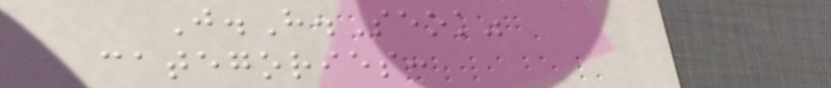J.H.Seok"
categories:
